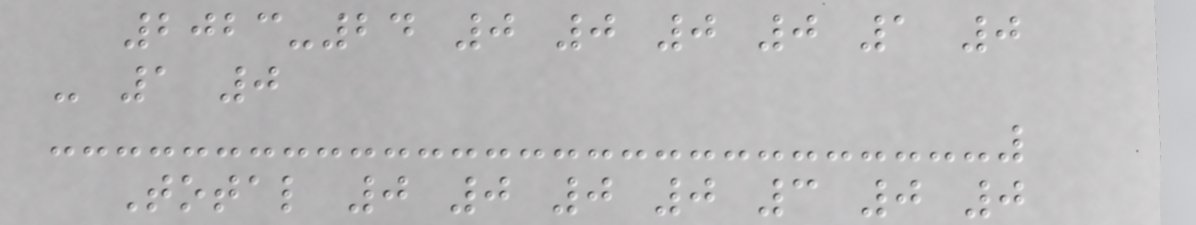2023-24 0 0 0 0 1 0
- 1 0
Total 0 0 0 0 3 0 0
